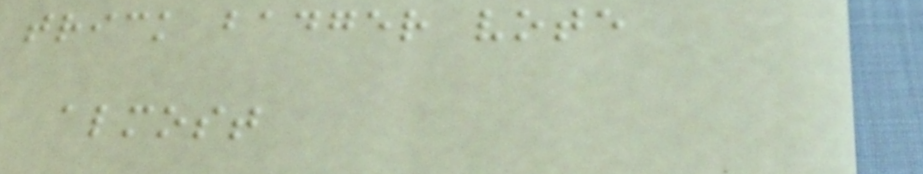trick badger vote
almost
